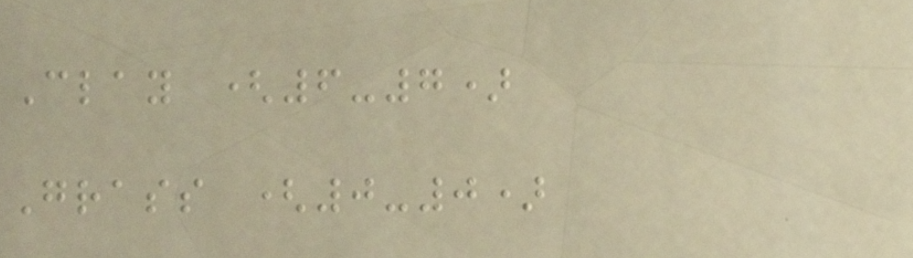Clay (6-7)
Grass (0-0)
